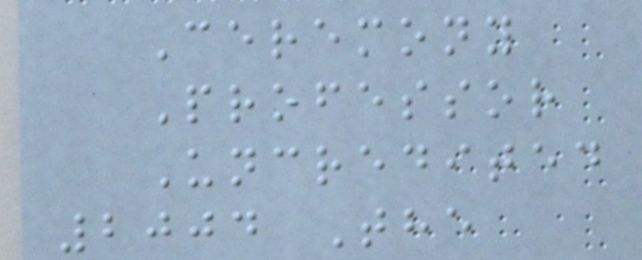Ceremony
Professor
Uncredited
2004 The
